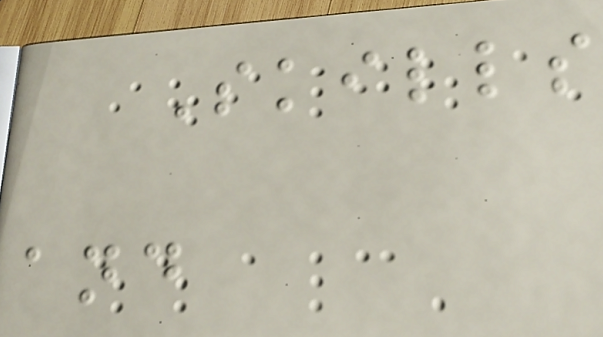Skills
and
